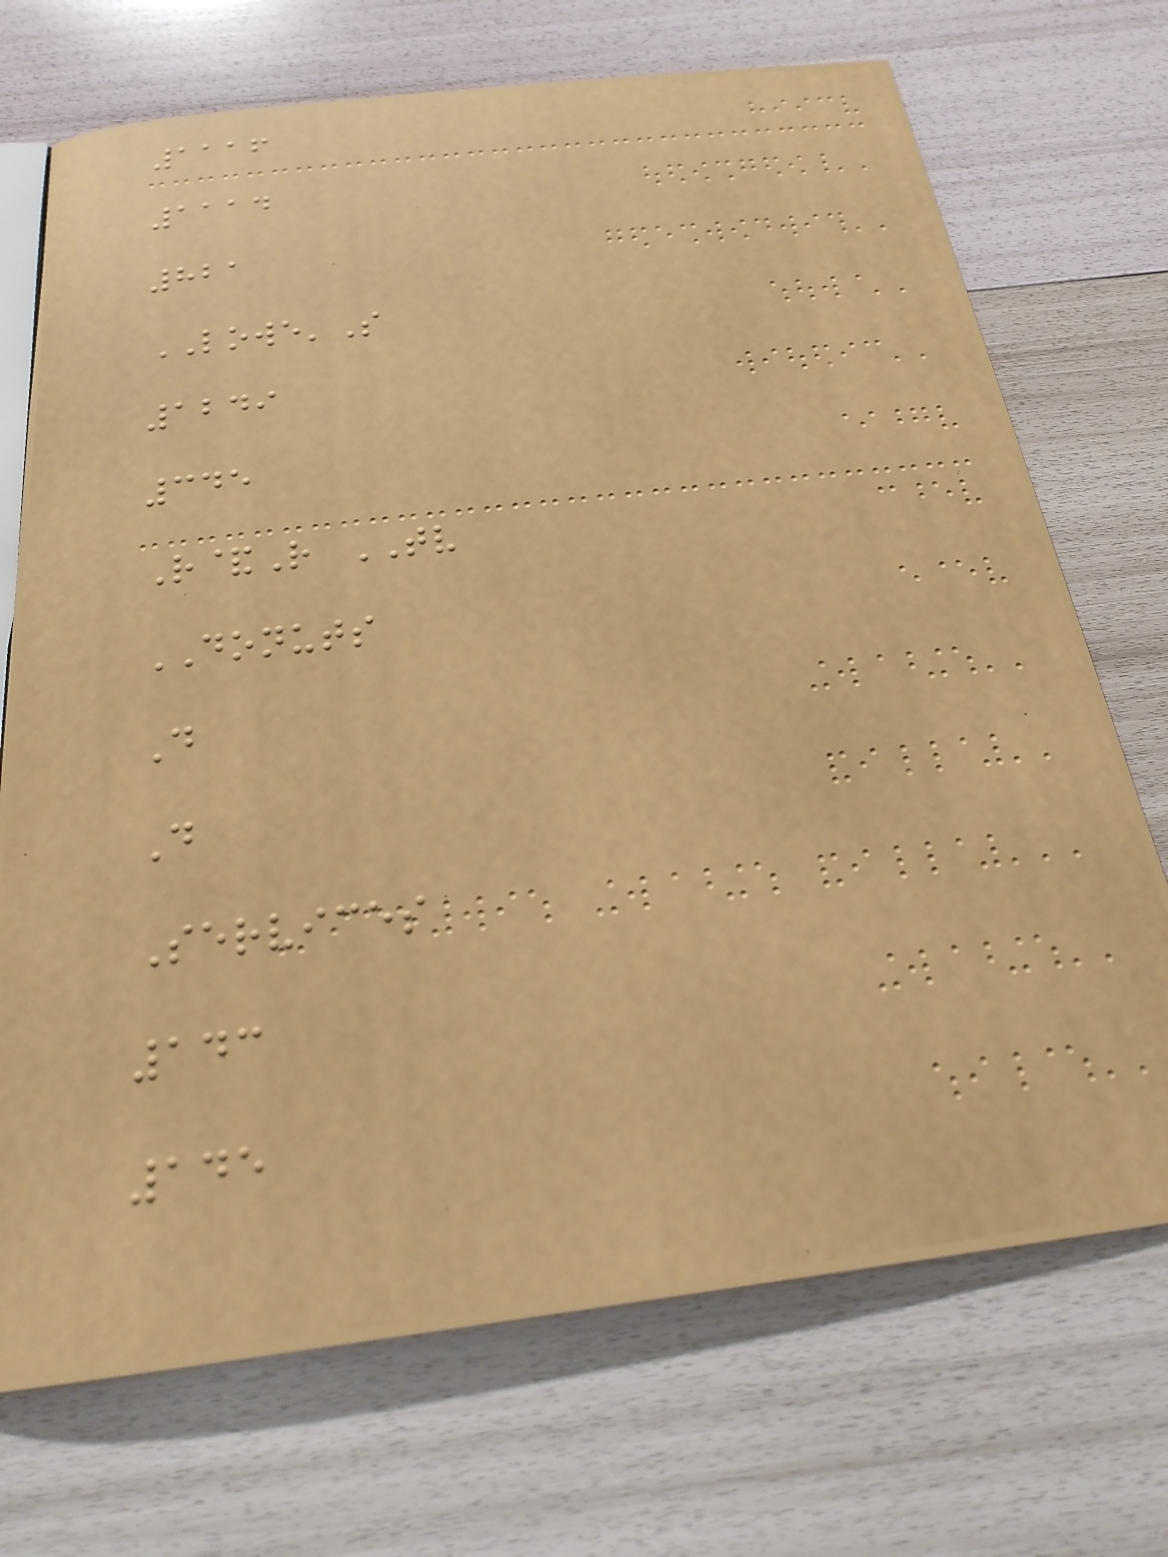1116
1114
821
LOWE'S
1249
345
R&R TV
DONUTS
D
D
Services
143
145
